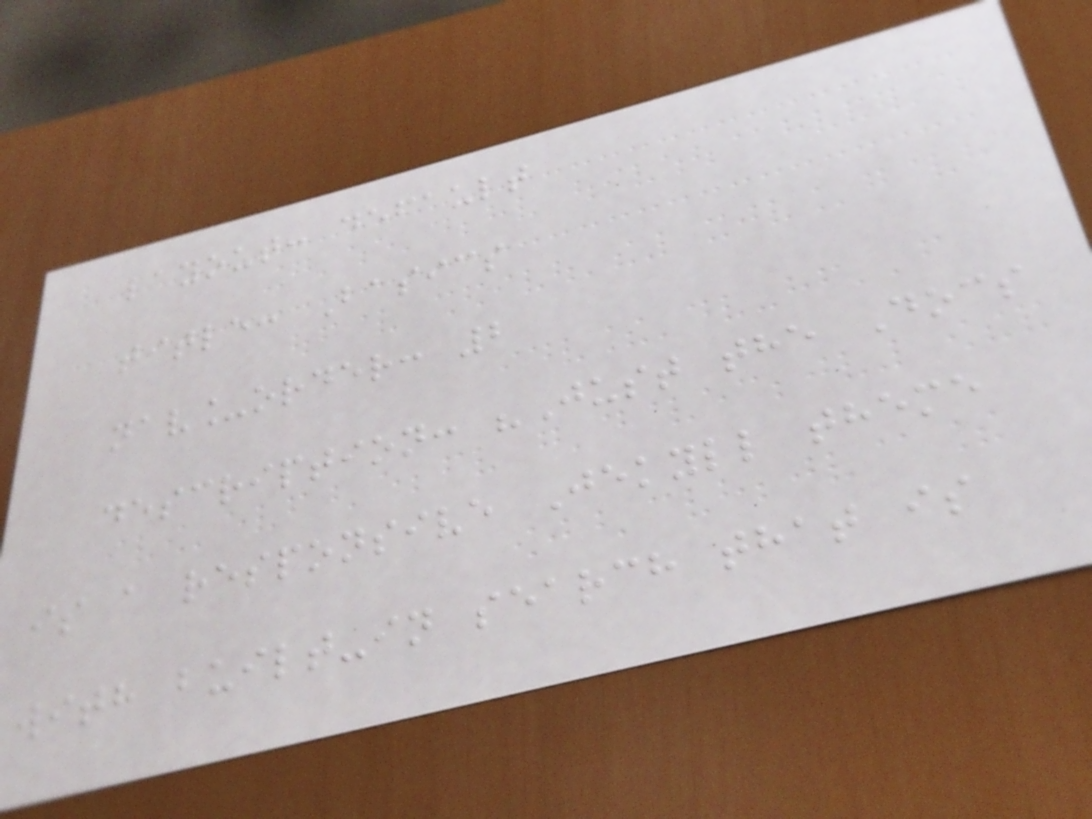layout: default
title: Basics
nav_order: 2
description: "Just the Docs
is a responsive Jekyll theme
with built-in search that is
